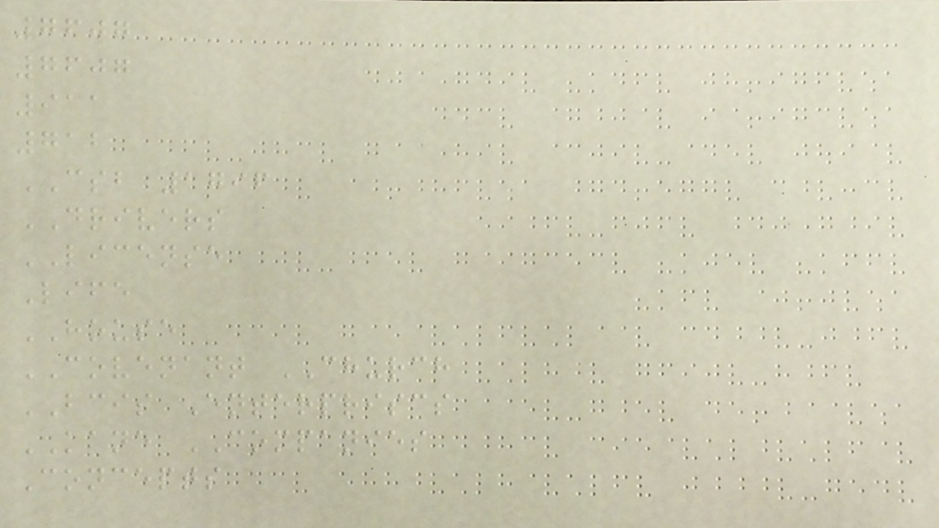7607
7607
911
712
CSB 1796
DRIVERS
LICENSE
Life
HOUSE
COVENANT CHURCH
BCIS Enterpriscs
KANE COMPANIES
Concepts
